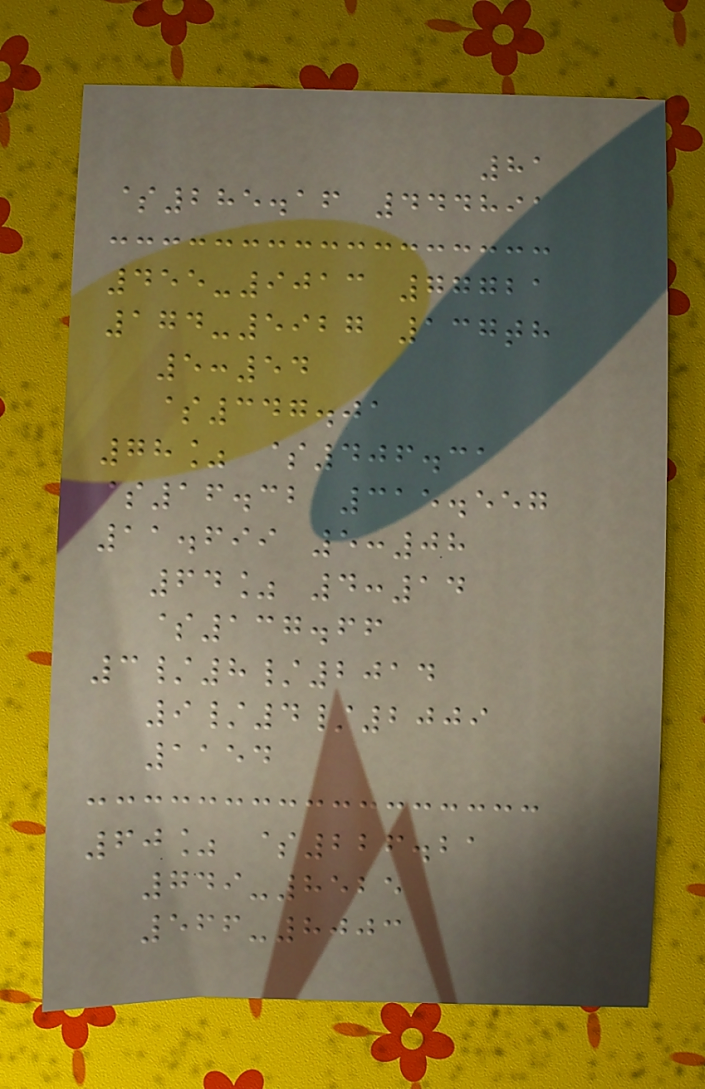81
$285.16 444891
455-9013 77721
174-5927 137th
5:54
$347.01
78% $406.31
$16.32 315.557
11.699 5:08
64% 4:14
$137.66
3/8/2014
9/4/2009
1154
60% $226.21
749-8525
566-8003
